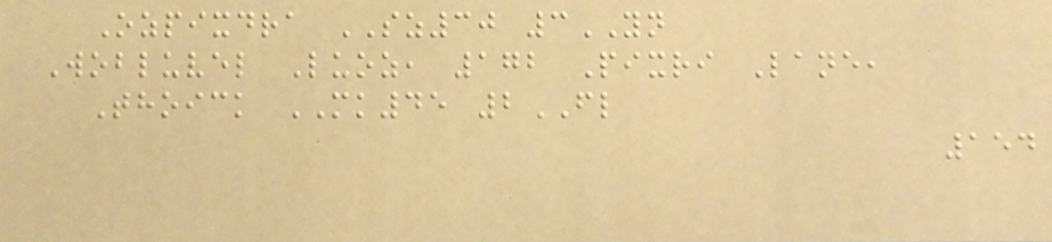Ozpixdra SZ30 3YN
Wobluvel Luoz, 172 Pixri Lane,
Thoick MK45 2FL
154
